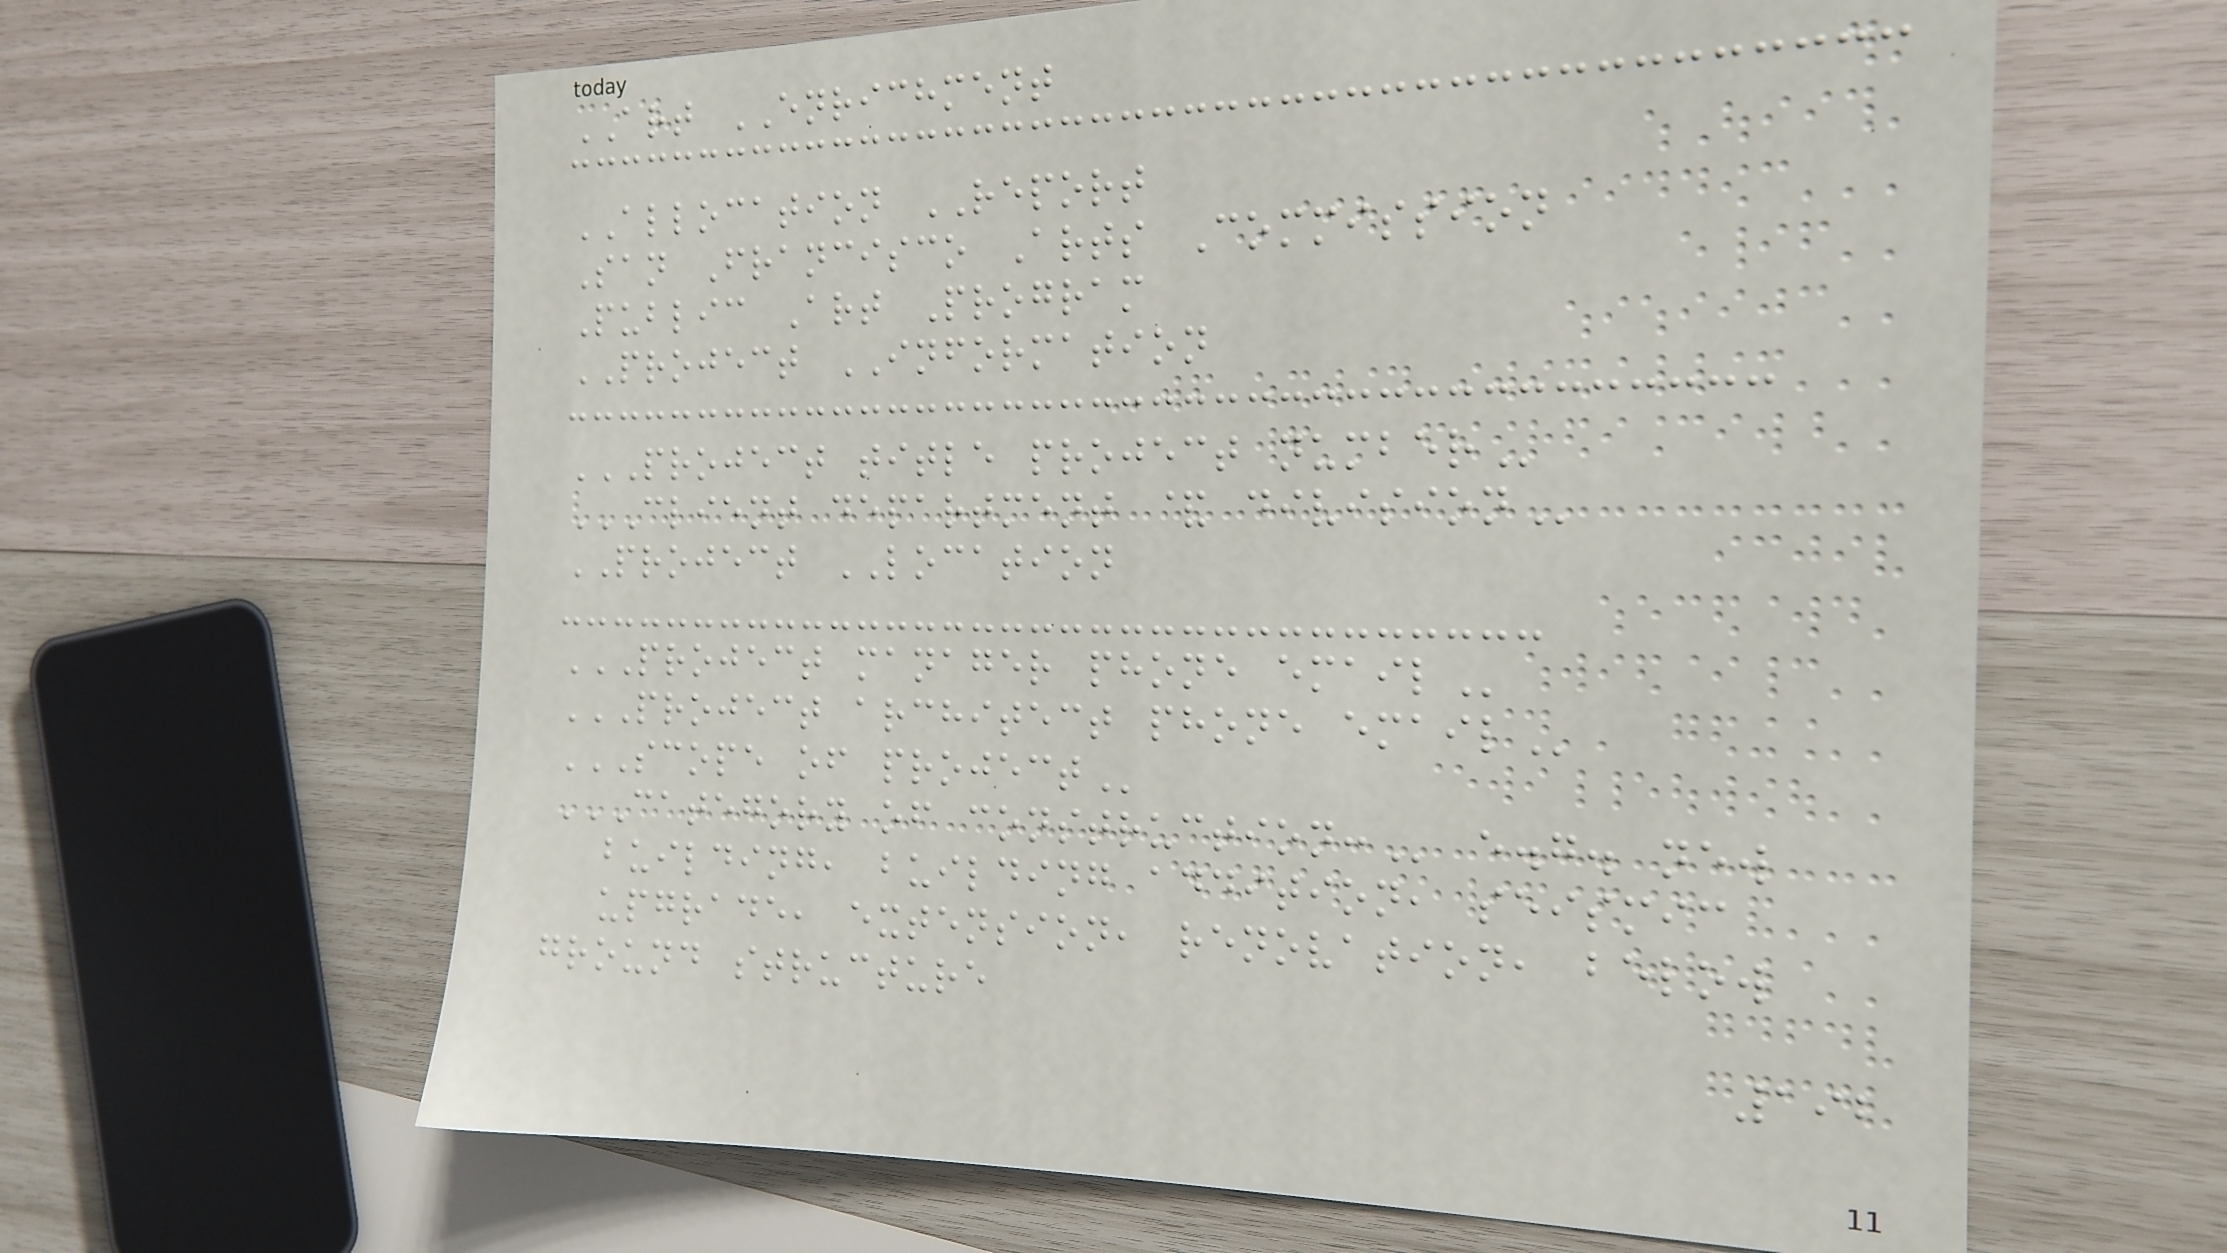ART ENRICHMENT
ALLOCATION REPORT
San Francisco Arts Commission
Public Art Program
PROJECT INFORMATION
PROJECT TITLE PROJECT NUMBER
CLIENT DEPARTMENT & DIVISION
PROJECT LOCATION
PROJECT MANAGER PHONE EMAIL
PROJECT ARCHITECT PHONE EMAIL
SCOPE OF PROJECT
CATEGORY OF CONSTRUCTION: e.g. new
building, building addition, seismic
upgrade, extension, renovation, below
ground structure
192
